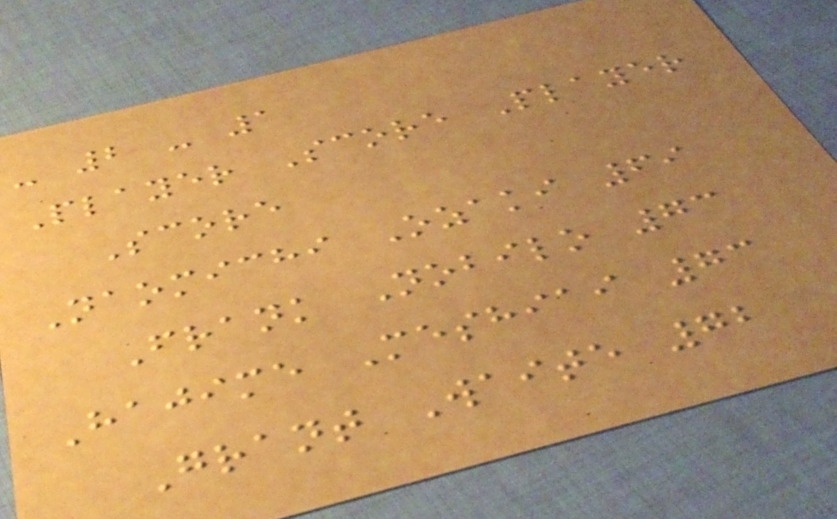- 2 - 1
Player Score Player
Score
Naomichi Ozaki 69
Frank Nobilo 73
Hajime Meshiai 73
Grant Waite 72
